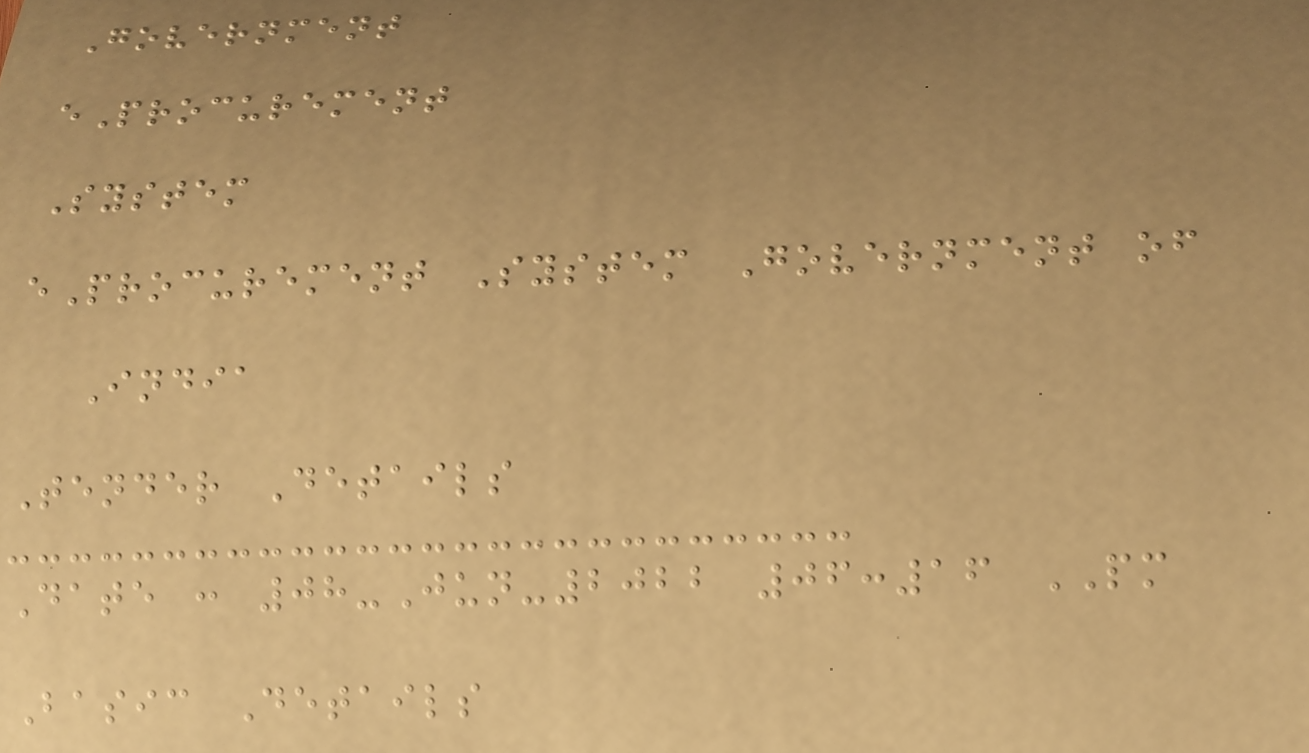Government
eProcurement
System
eProcurement System Government of
India
Tender Details
Date : 08-Jun-2022 06:16 PM
Basic Details
